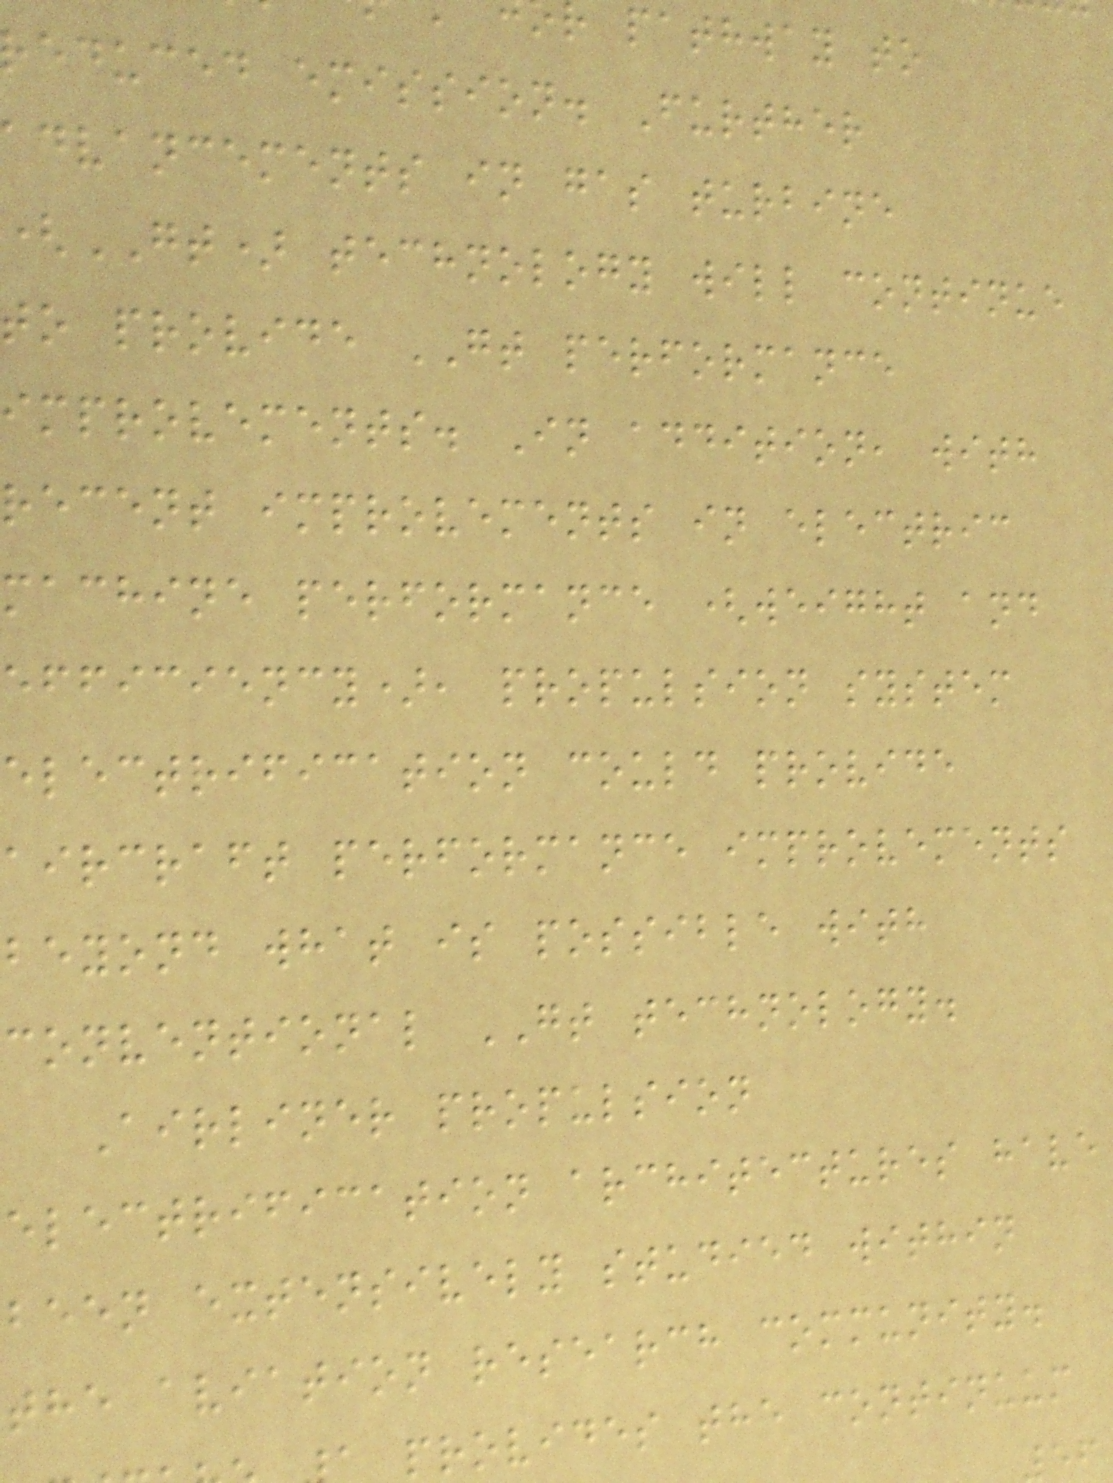r pathway to
reduced emission. Further
advancements in gas turbine
(GT) technology will continue
to provide GT performance
improvements. In addition, with
recent improvements in electric
machine performance (weight and
efficiency), propulsion system
electrification could provide
aircraft performance improvements
beyond what is possible with
conventional GT technology.
Airliner propulsion
electrification architectures have
been extensively studied within
the aviation research community.
provides the continuum
